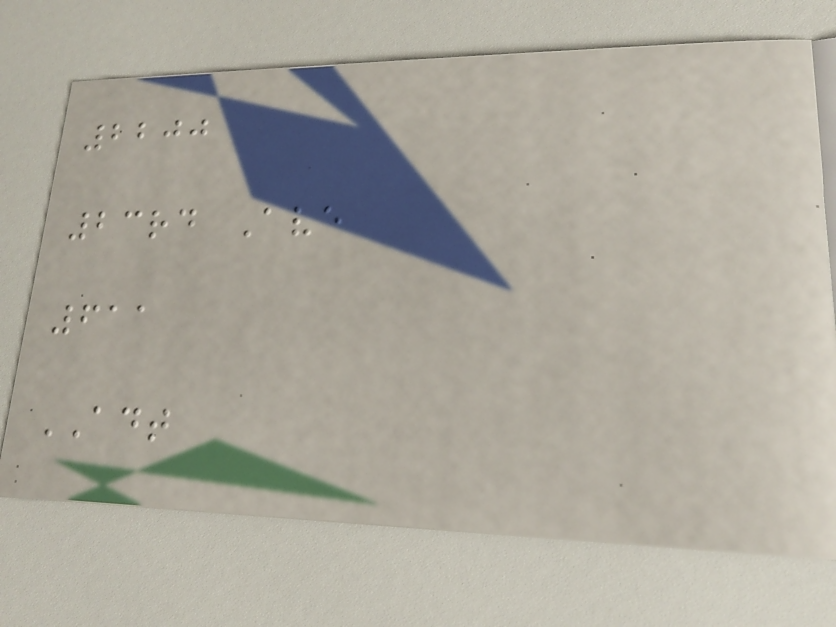2200
23rd Ave
611
ADT
